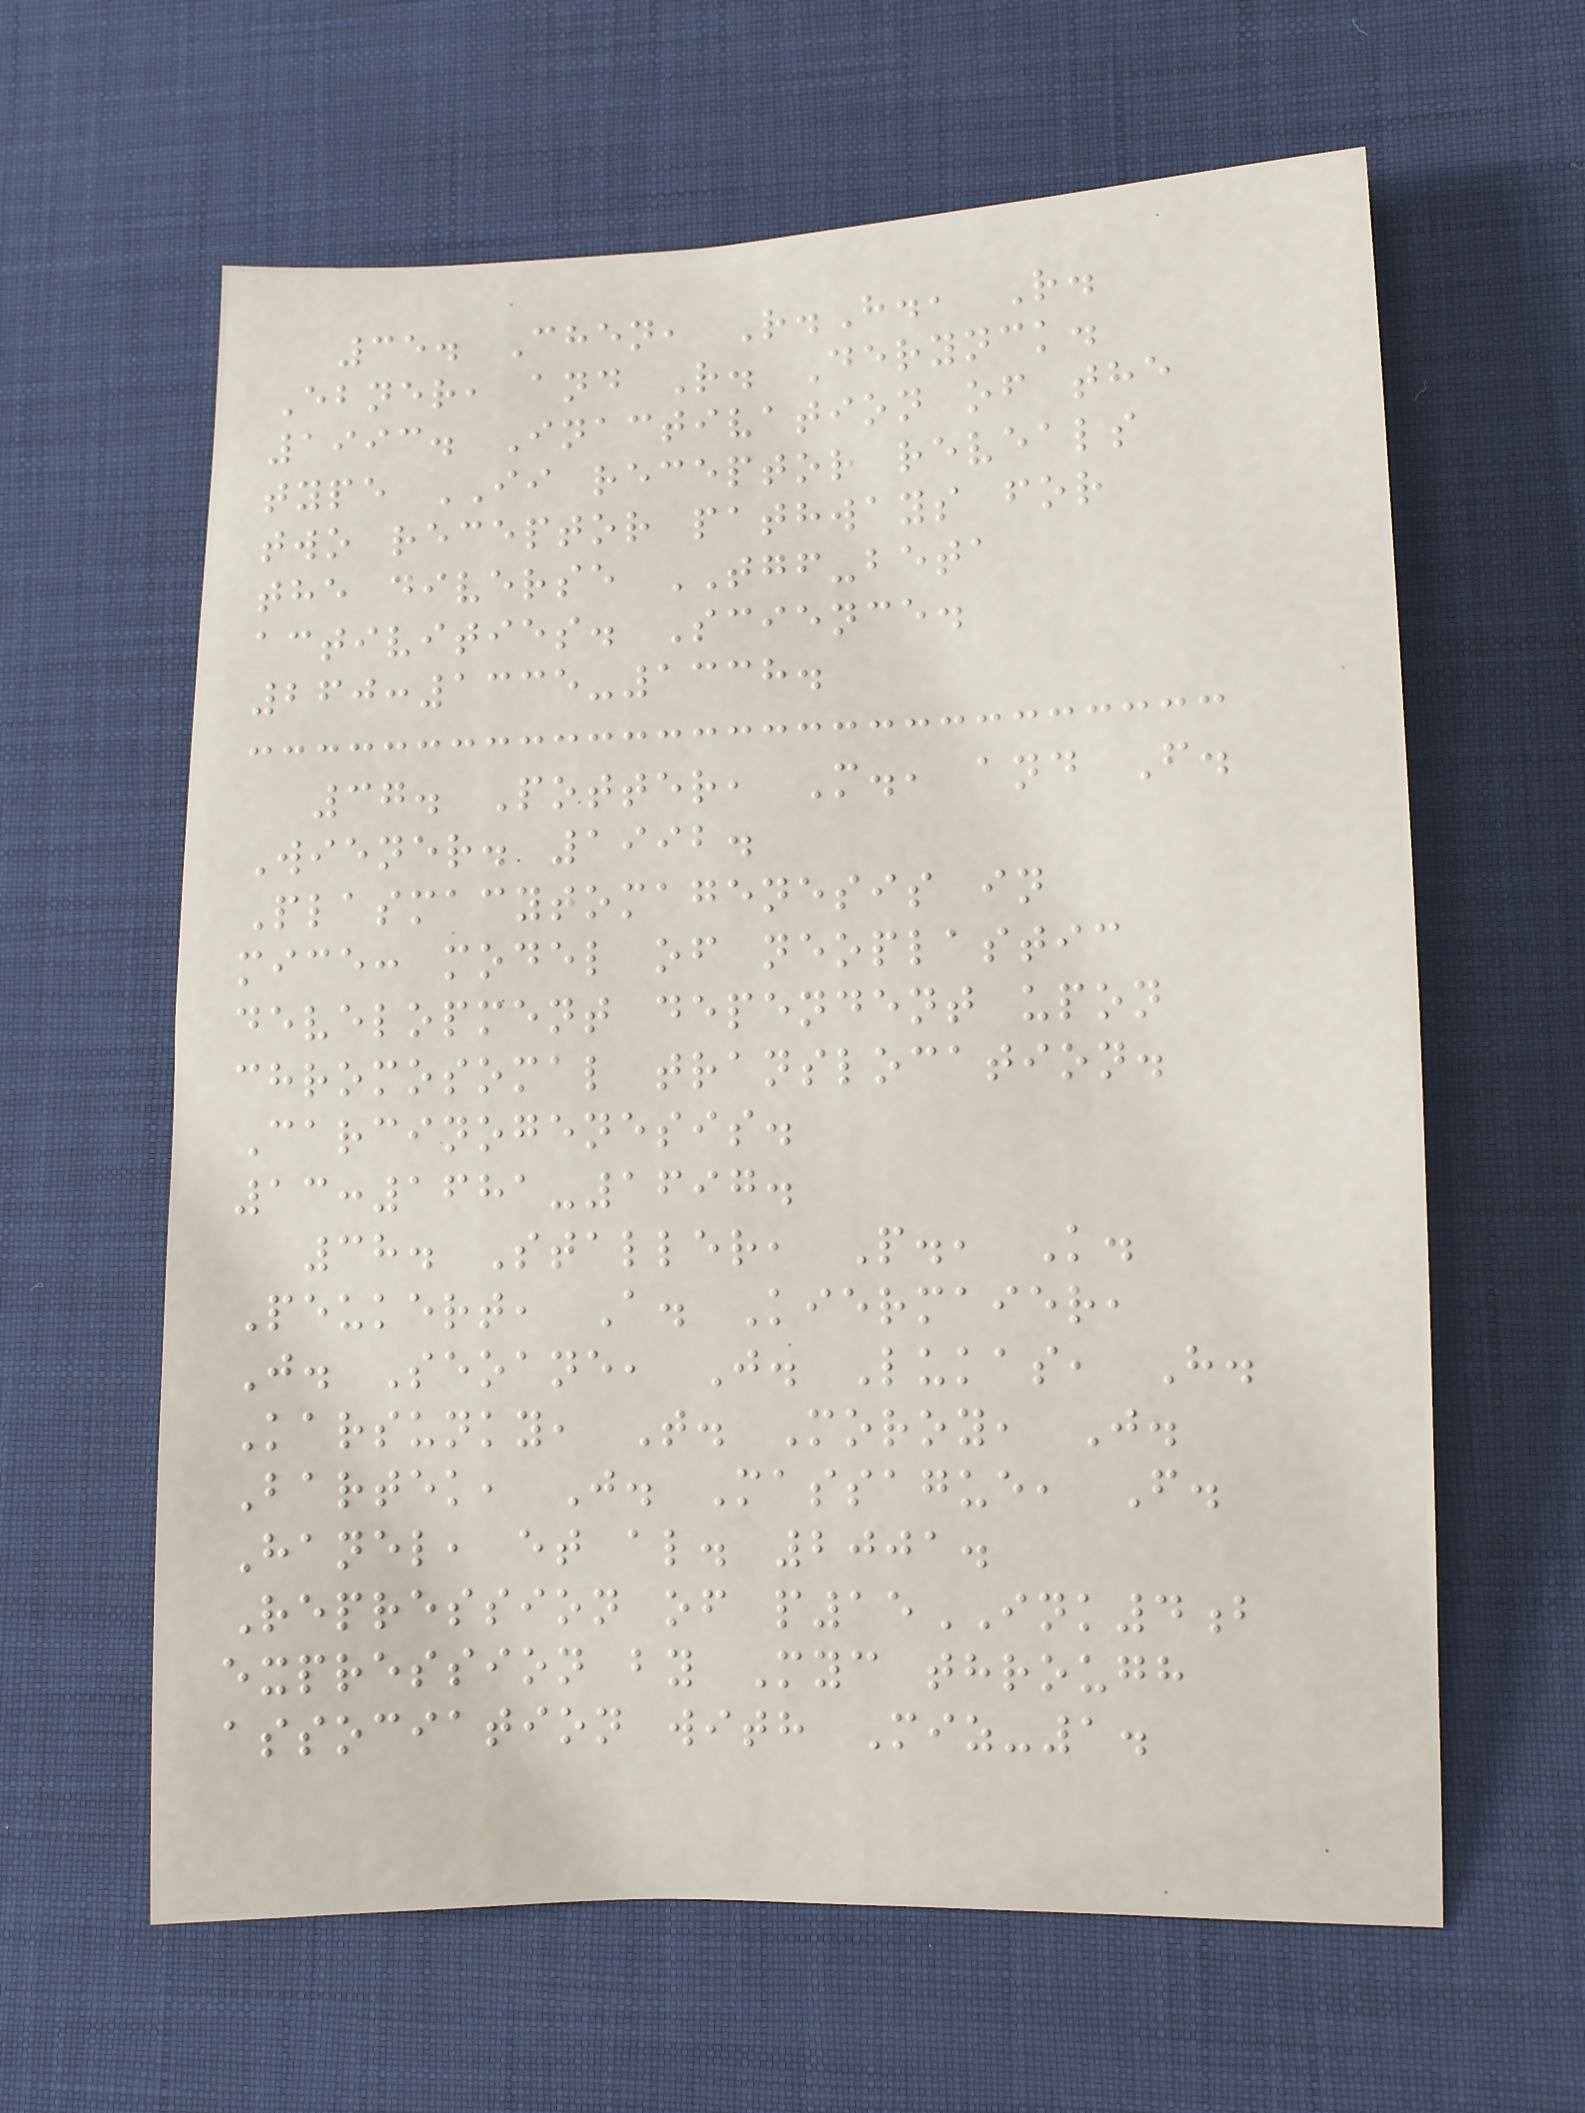35. Chen, R.H., R.
Ebner, and R. Derynck.
1993. Inactivation of the
type II receptor reveals
two receptor pathways for
the diverse TGF-beta
activities. Science.
260:1335-1338.
37. Potter, M., and F.
Wiener. 1992.
Plasmacytomagenesis in
mice: model of neoplastic
development dependent upon
chromosomal translocation.
Carcinogenesis.
13:1681-1697.
38. Staller, P., K.
Peukert, A. Kiermaier,
J. Seoane, J. Lukas, H.
Karsunky, T. Moroy, J.
Bartek, J. Massague, F.
Hanel, et al. 2001.
Repression of p15INK4b
expression by Myc through
association with Miz-1.
